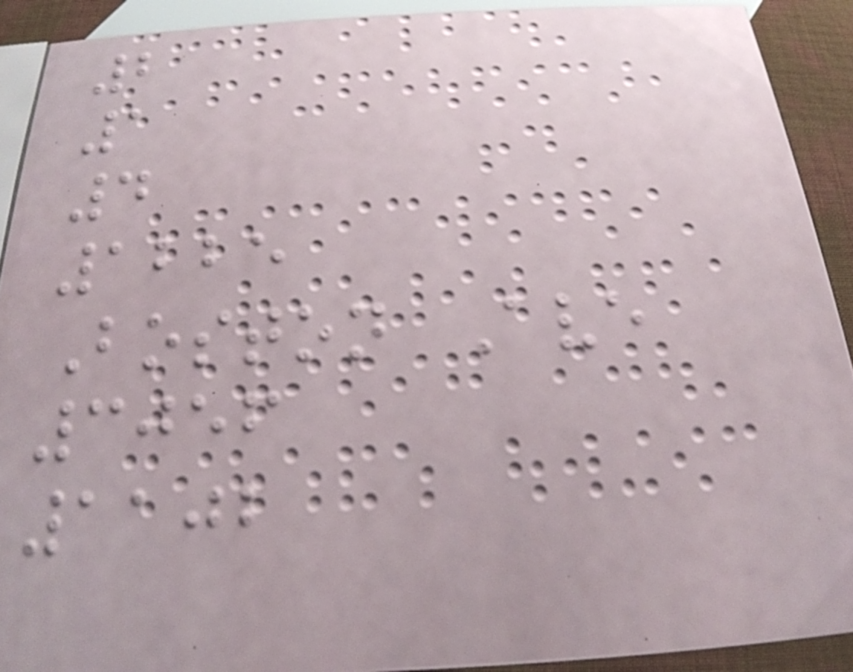2
1
4
1225
Boston Ave
3056
1102
